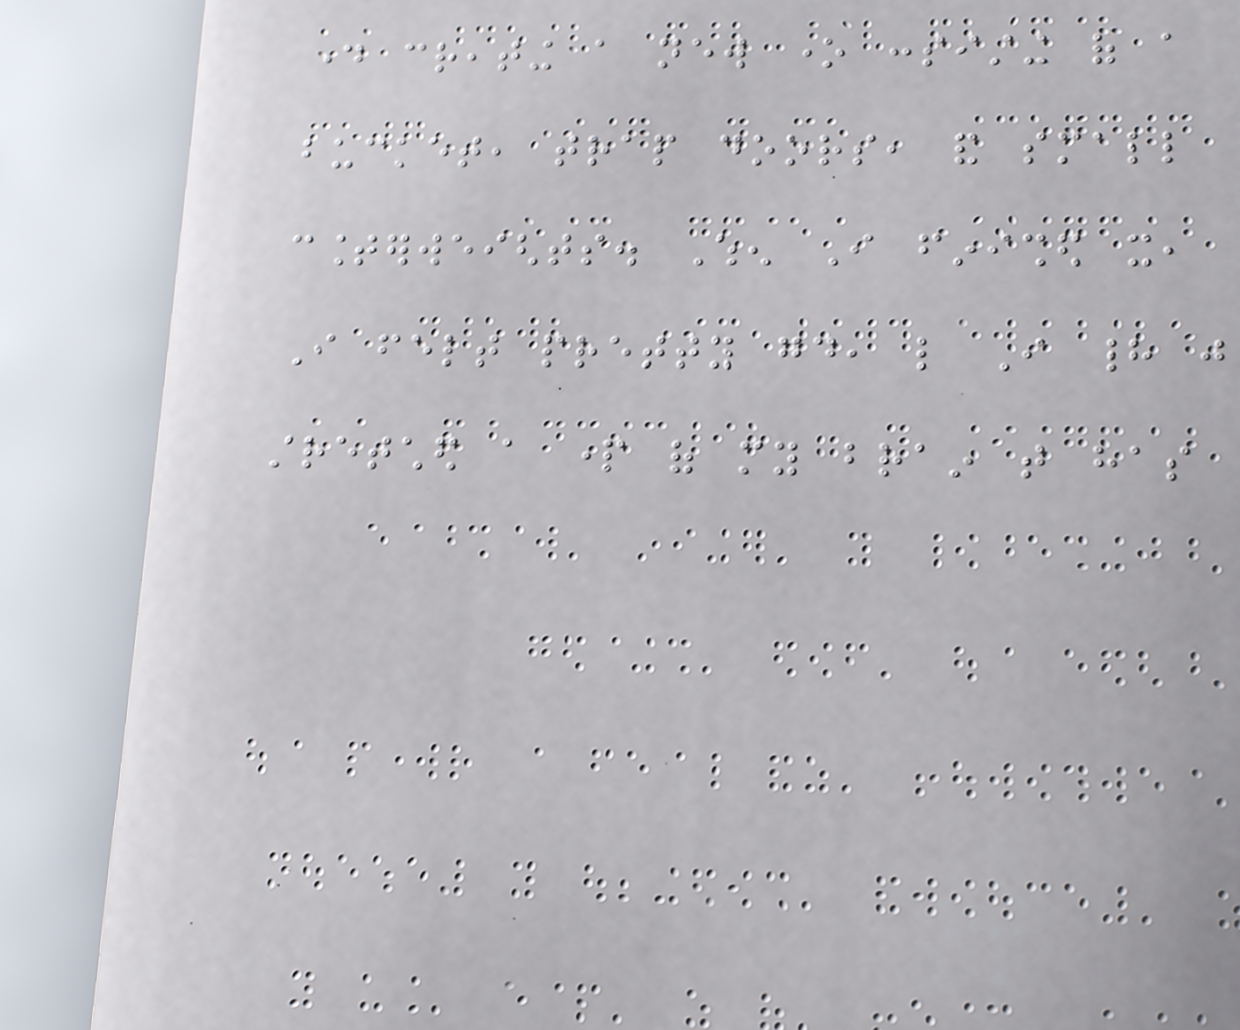day creating a new one consisting of a
bucket, trap doors, and small
counterweights. When I finished it,
I felt pretty good, like I had just
stretched a part of my brain that has
